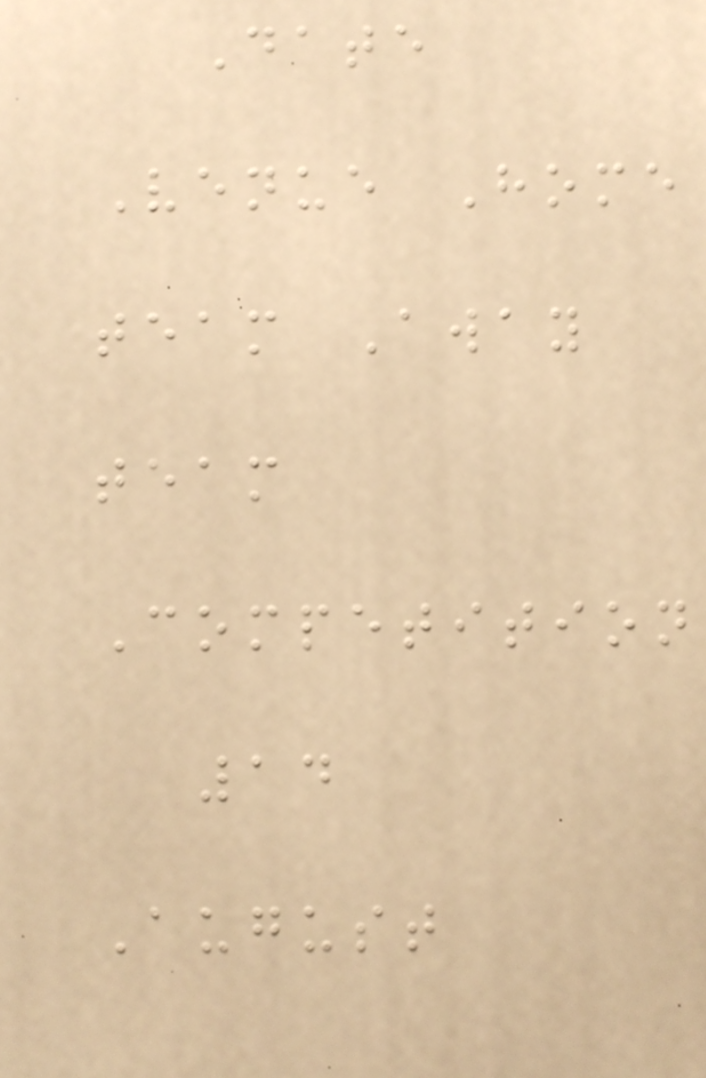Date
Venue Home
team Away
team
Competition
14
August
